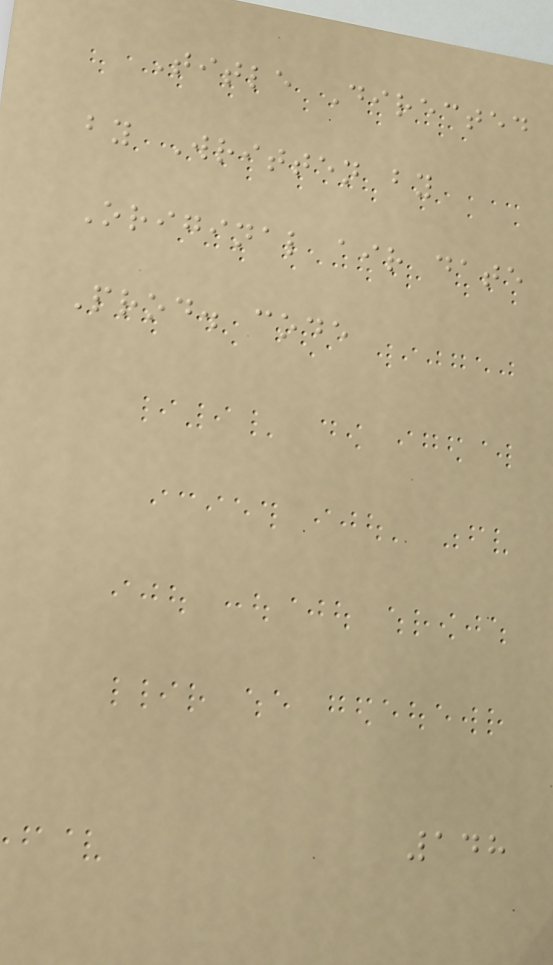Title Directed
by Written by
Original air date
Prod. code
148
